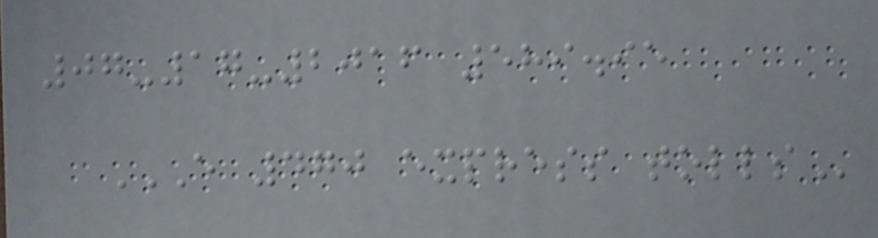07-17-2016 589.95
E 470 EXPRESS TOLLS
